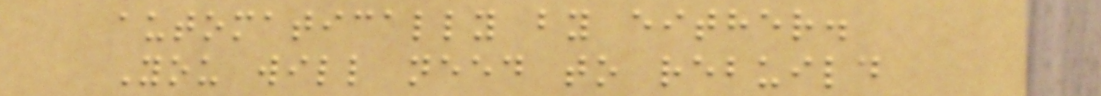automatically by either.
You will need to rebuild
